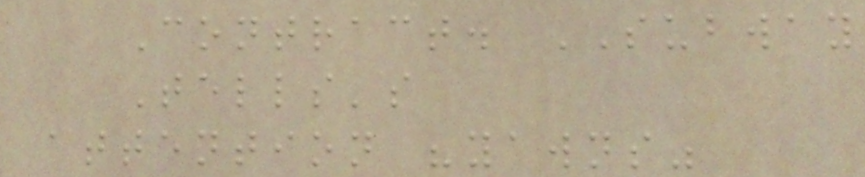Contract. SUBWAY
Tells's
attention "yawns"
